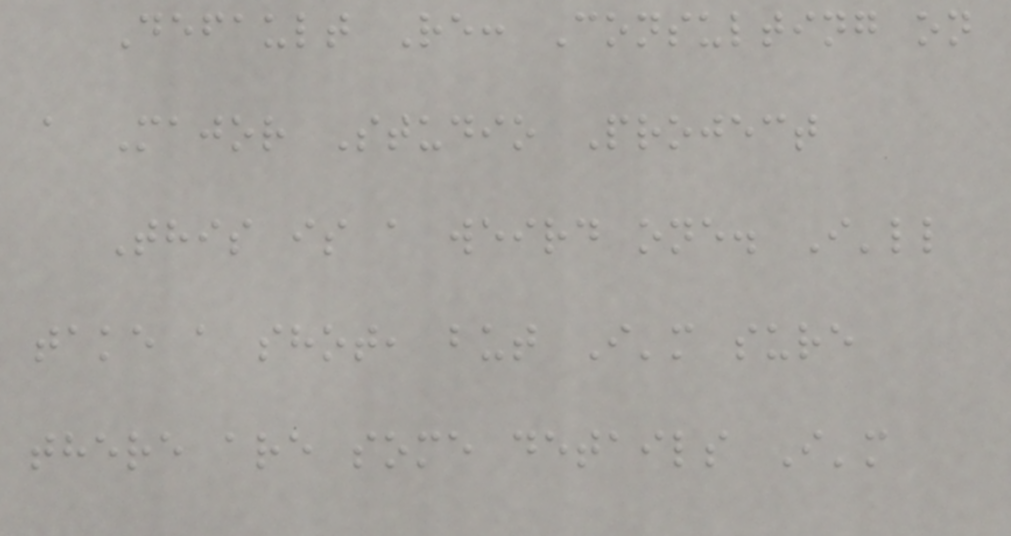Default Re: Consulting on
a Major Studio Project
This is a weird one. I'll
take a shot, but I'm sure
there are some details I'm
